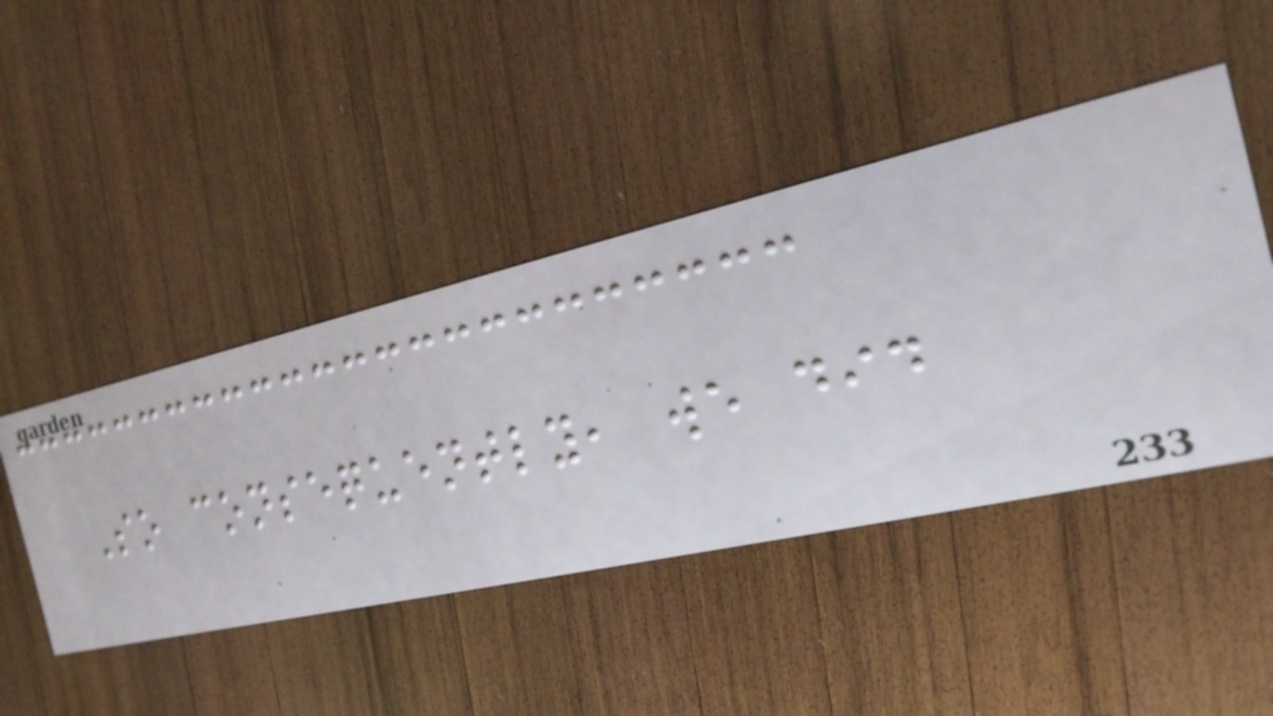So consequently, we did
